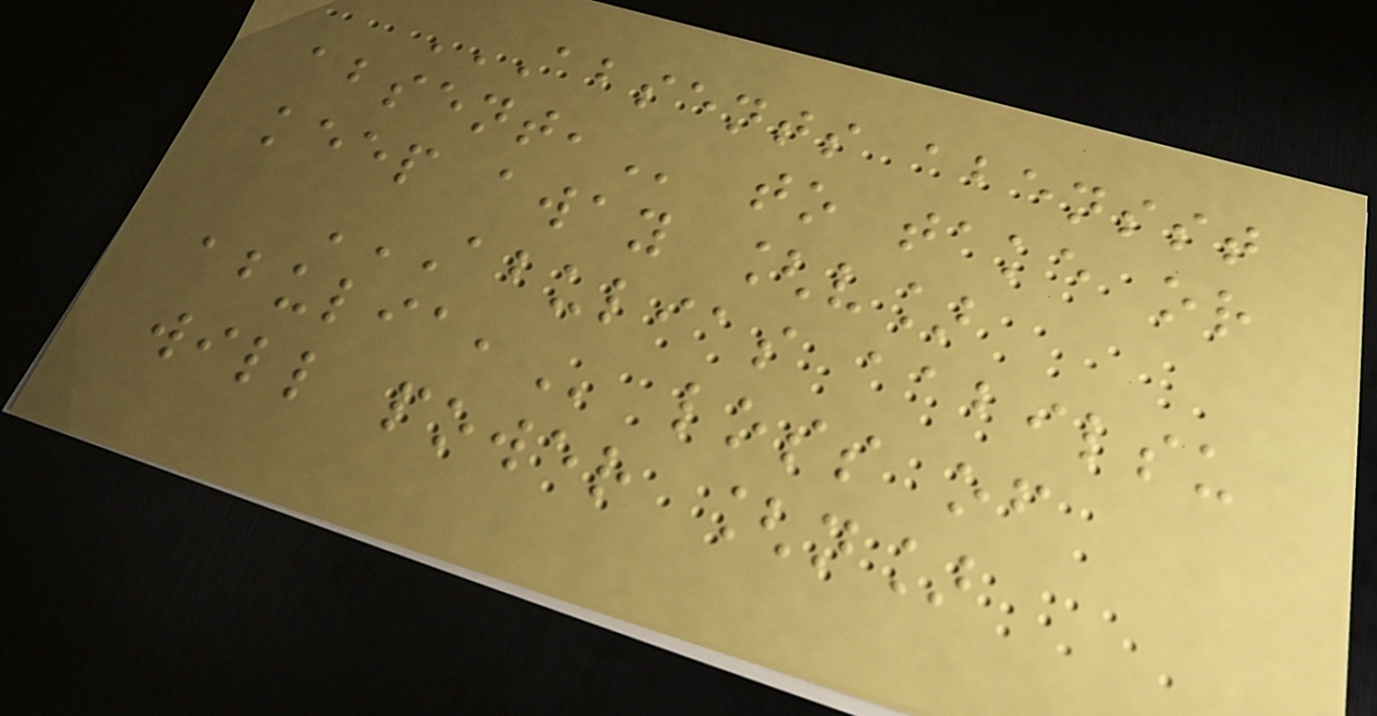ABSENTS ABENSST
ABSENT, to take or
keep away [v]
ABULIAS AABILSU
ABULIA, loss of
will power [n]
